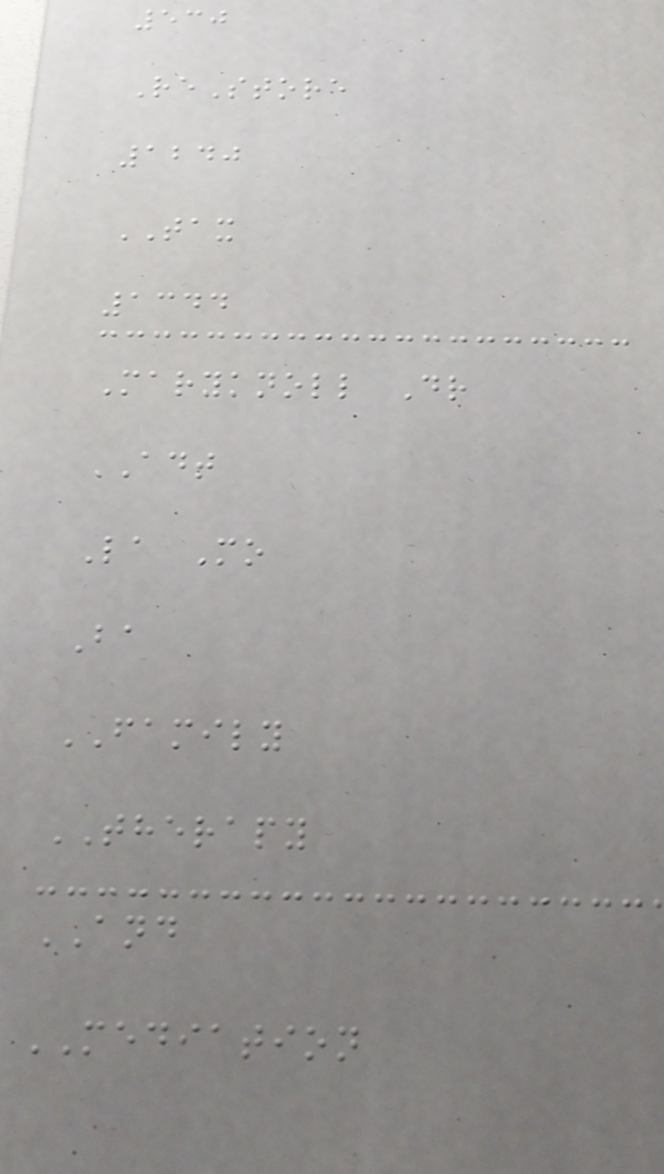530
ReStore
1240
TAX
1344
Maryknoll Dr
ADT
La Mo
Ba
FAMILY
THERAPY
AND
MEDIATION
